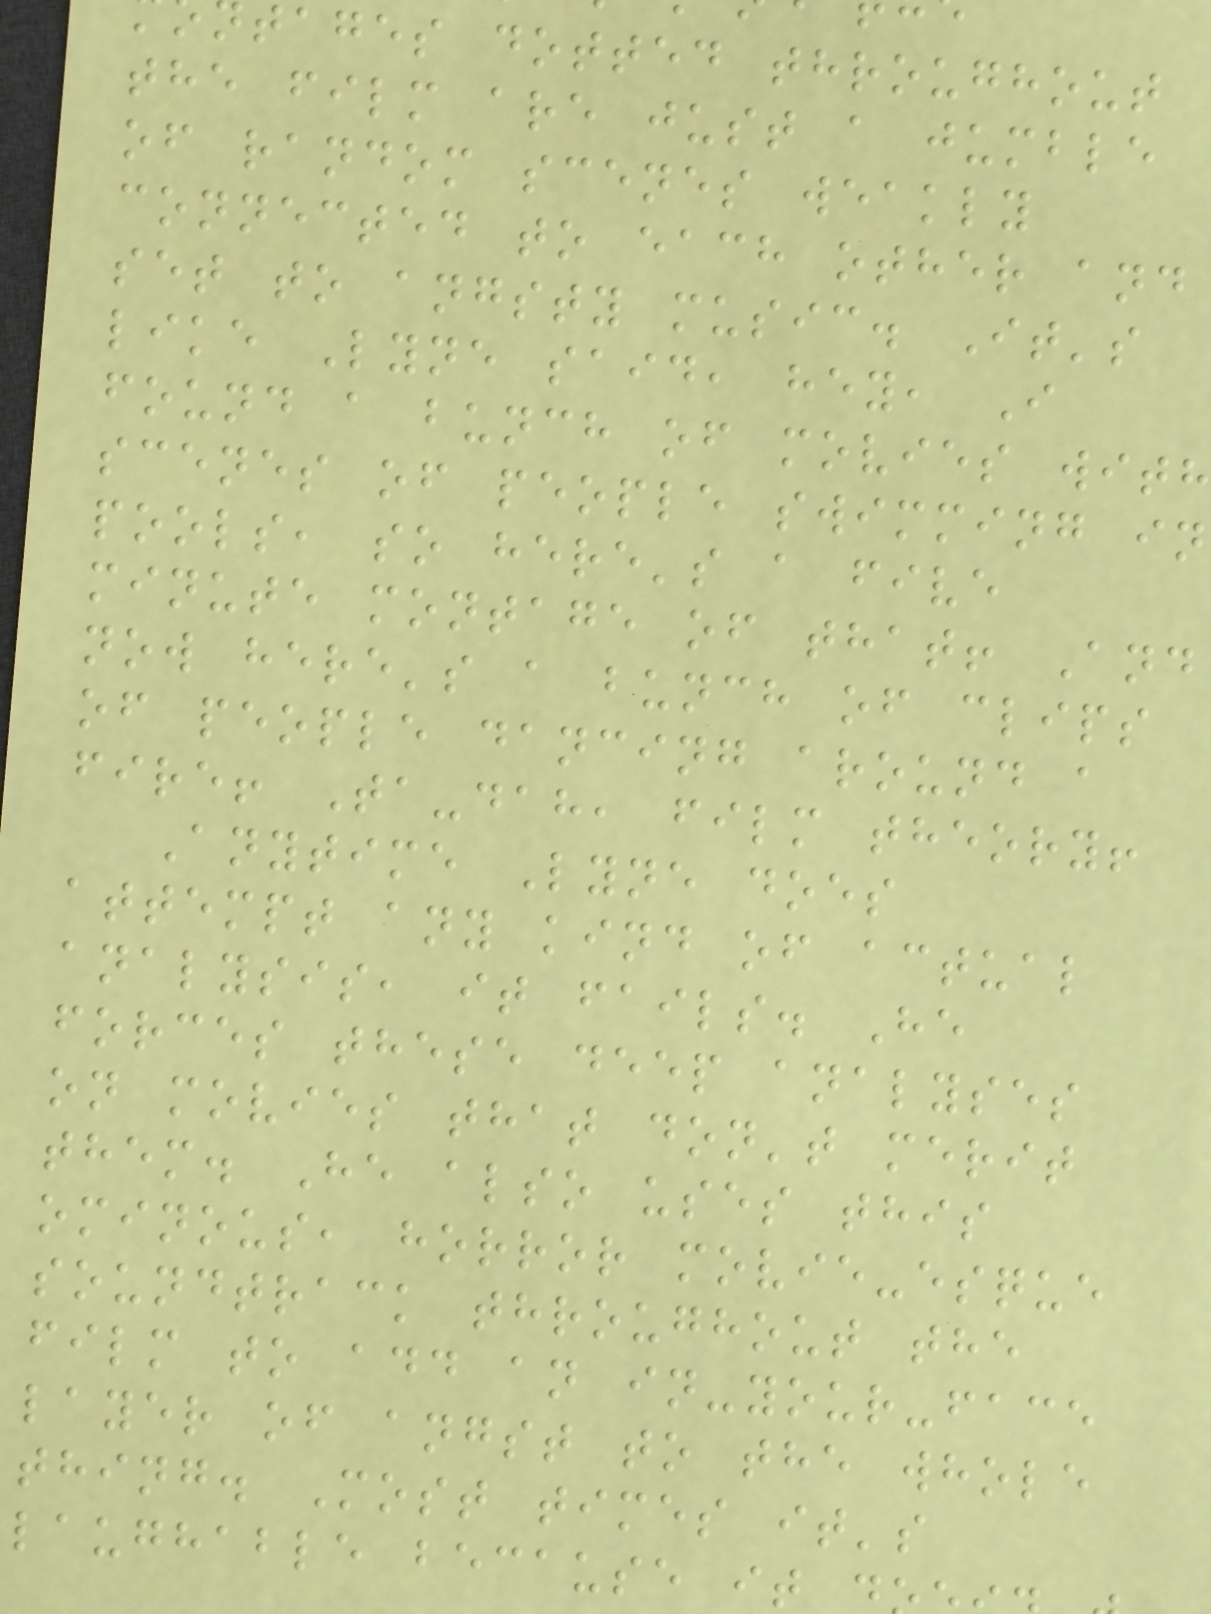tages dotted throughout
the film are just a jumble
of random scenes weakly
connected to each other and
set to angsty music. It's
like Lyne said, hey, I
found a bunch of movies with
scenes of people swimming in
pools, so here's a five
minute montage of that! And
now here's a bunch of clips
of people dancing around a
fire! Ta-dah, film theory!
Anytime Lyne does
attempt any kind of actual
analysis, it fails. He
forces these deep analyses
on movies that don't merit
them. He also uses this
ominous, horror movie-esque
soundtrack throughout the
film to add an in-your-face
layer of angst to the whole
thing. Most times it's
laughable because it
